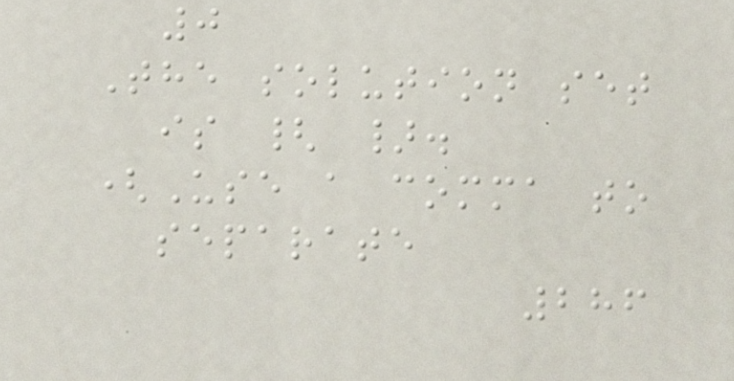0
The solution set
is { }.
(Use a comma to
separate
286
